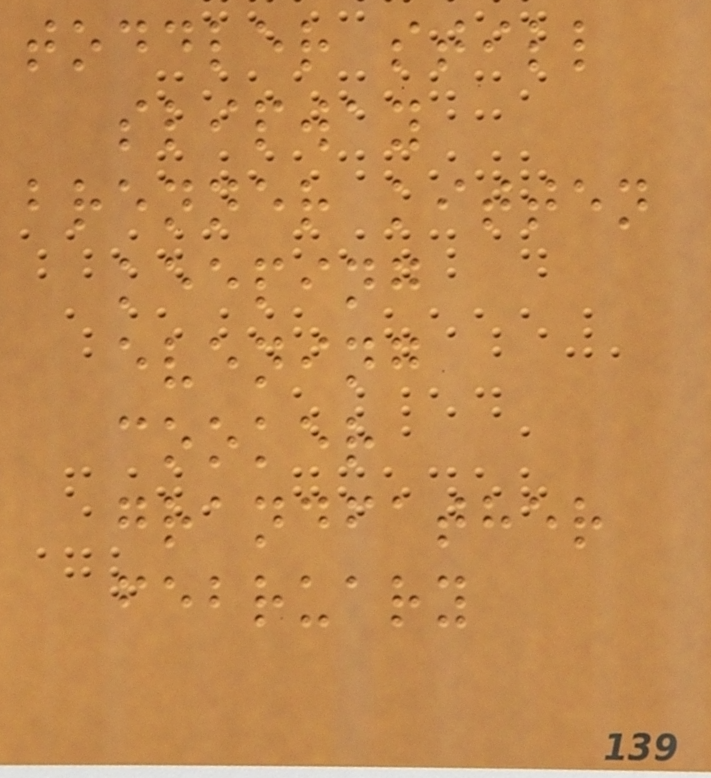toddler still
slipway
brenner kitten
keeping
evening
cooker
grandfather
february
